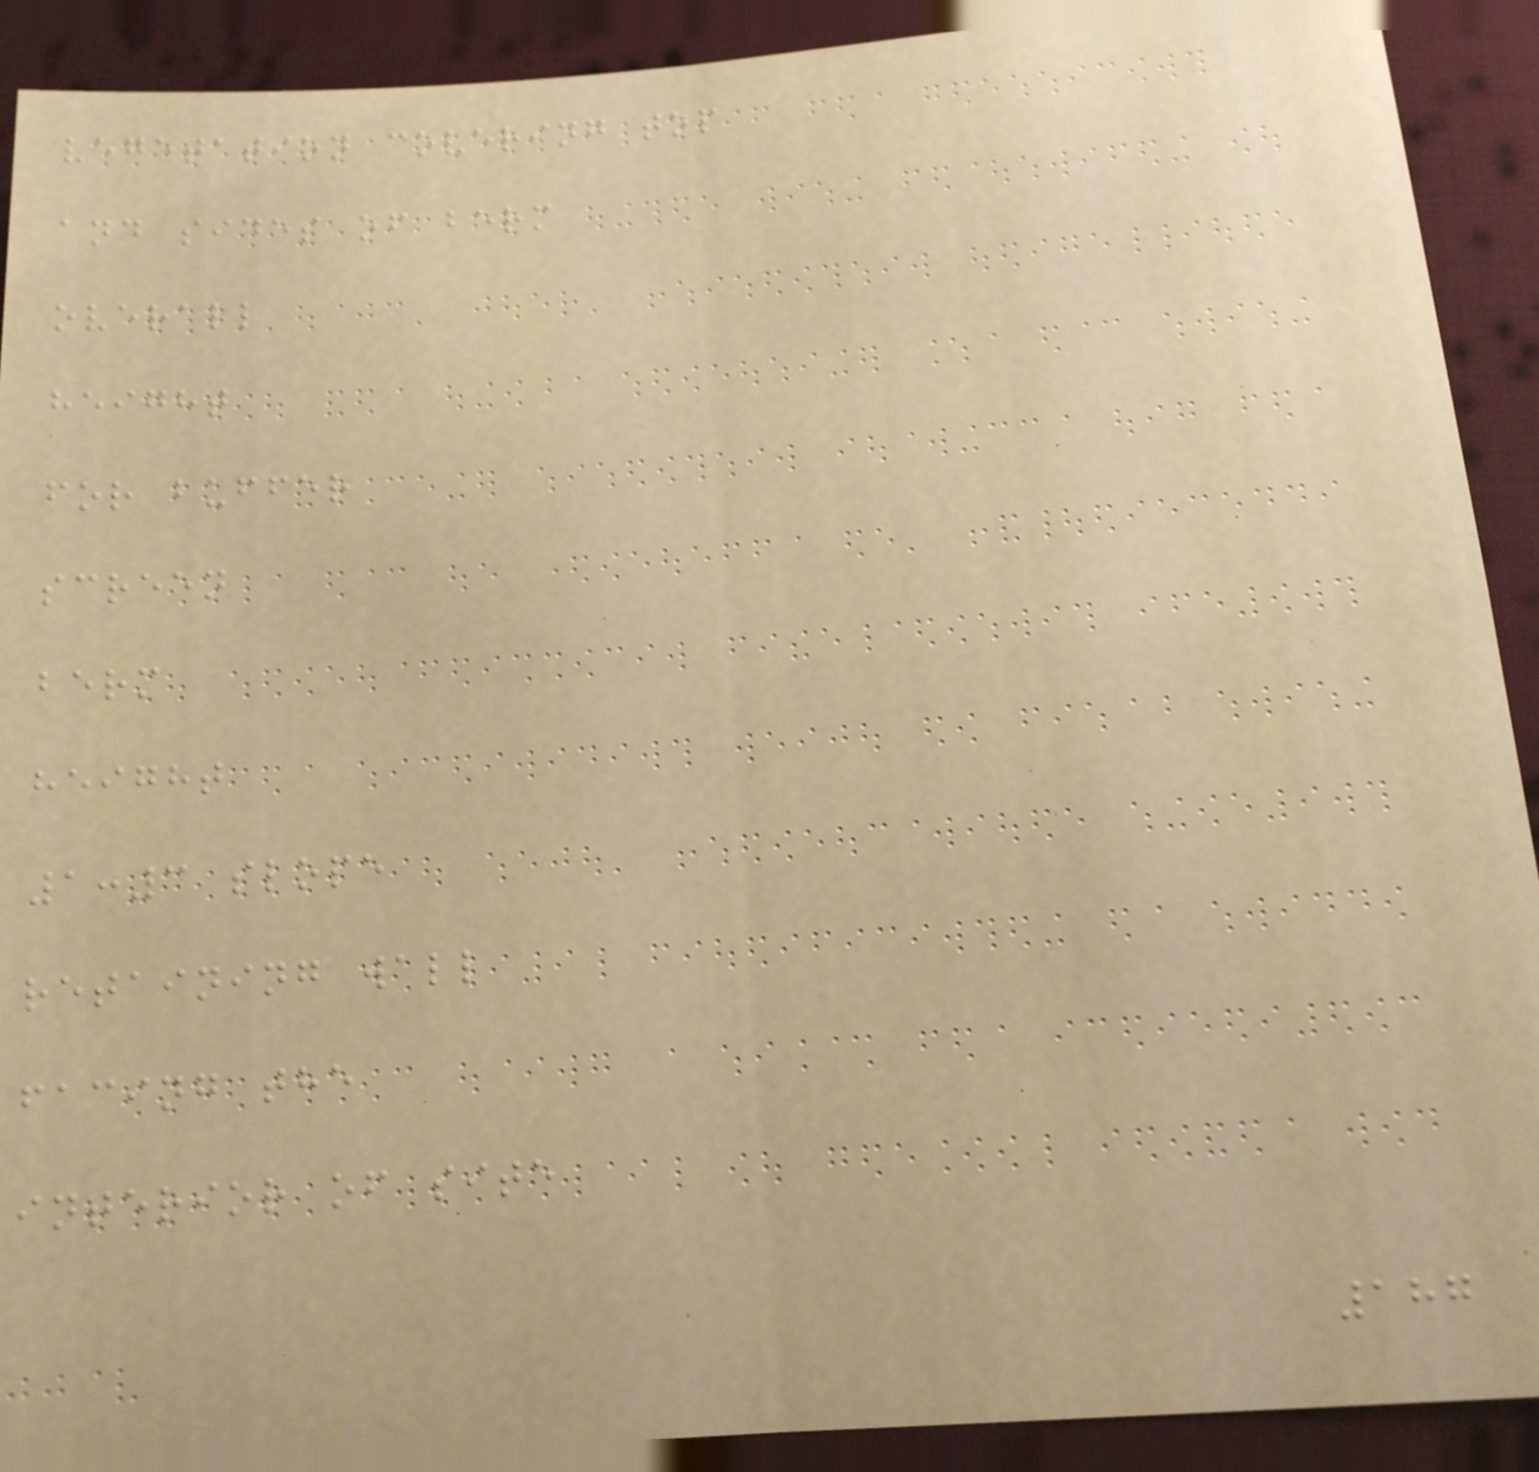vegetation covering top
and sides of berm
overall
height
for buffer
screen
berm
height
1:3 slope
retaining wall
facing the
interior of site
187
